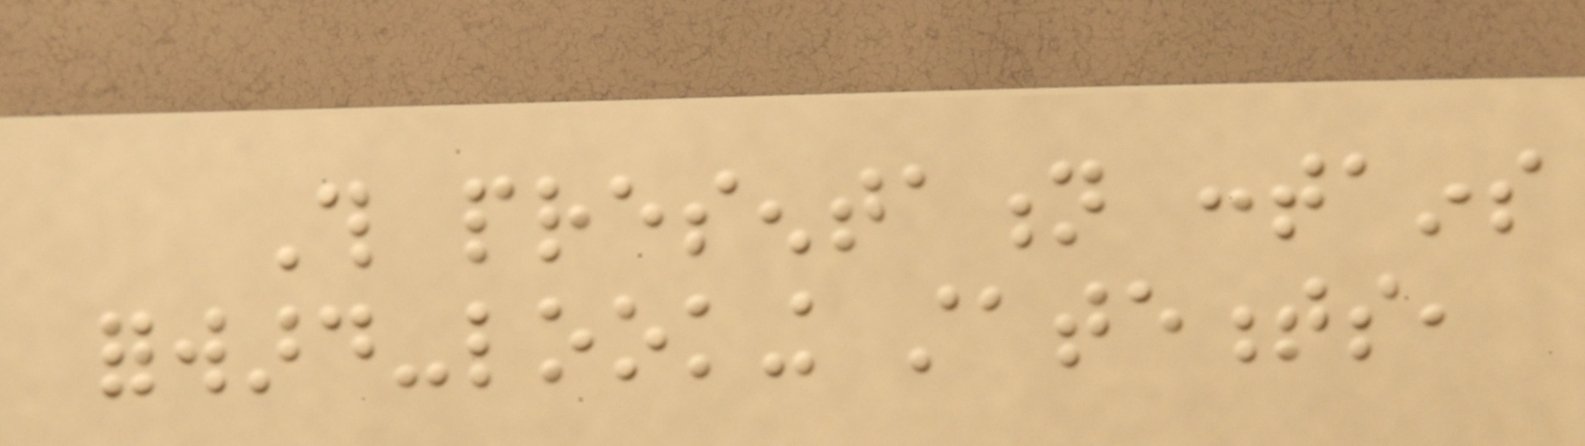This presentation contains
forward-looking statements,
